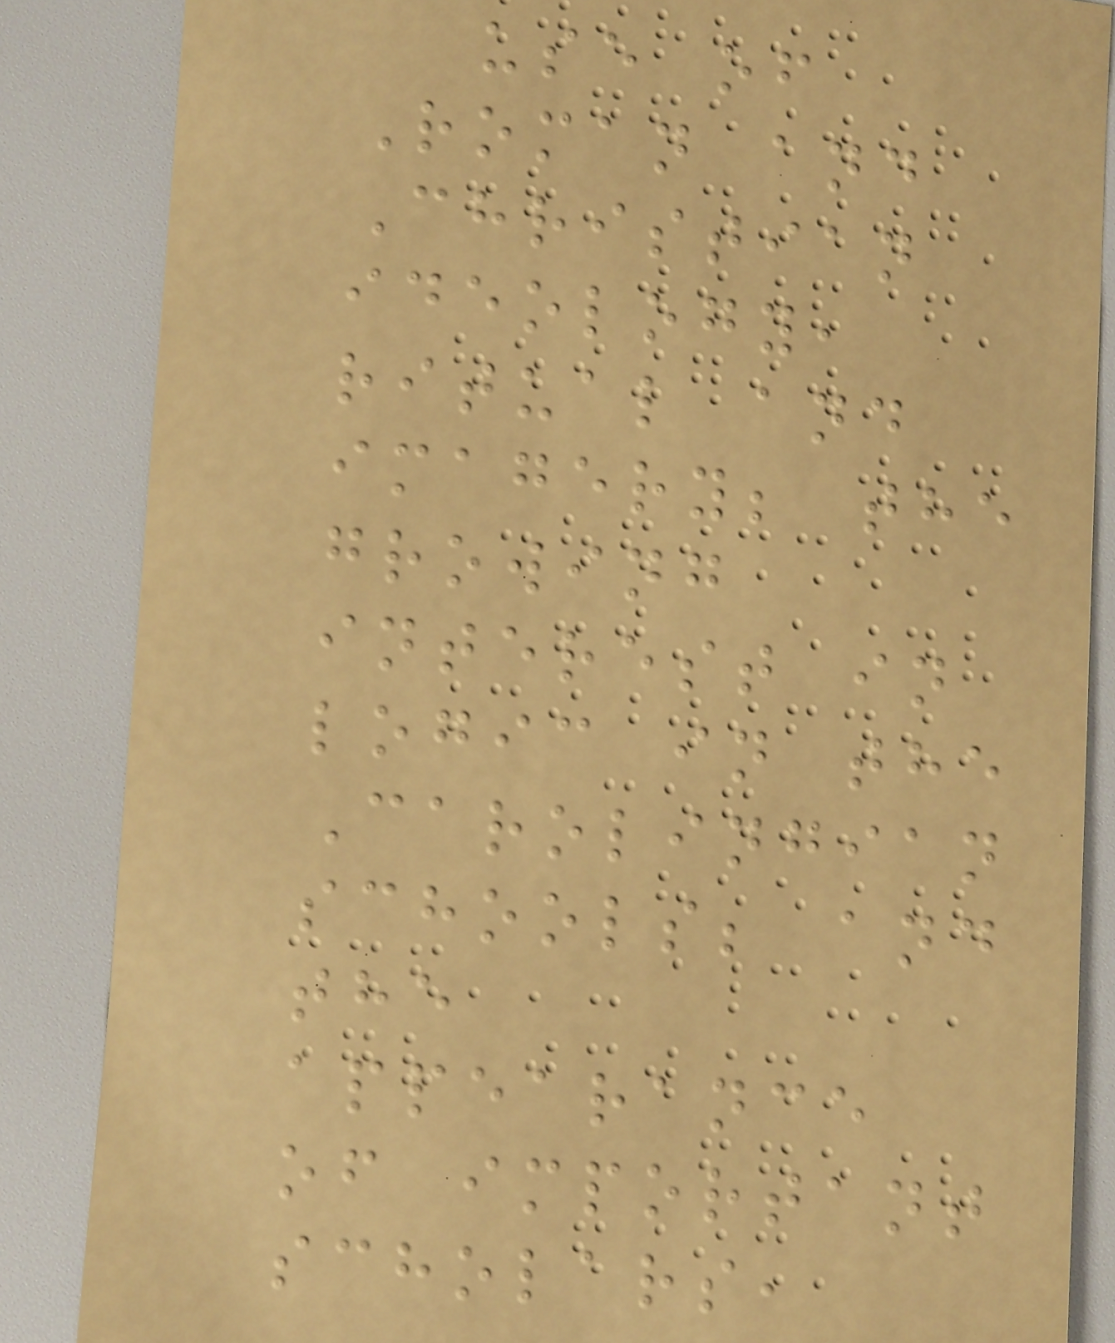use of
Roman and
Christian
ideology,
ritual and
imagery; the
growing
interest in
logic in the
Carolingian
schools; and
the
appearance
of important
scholars,
